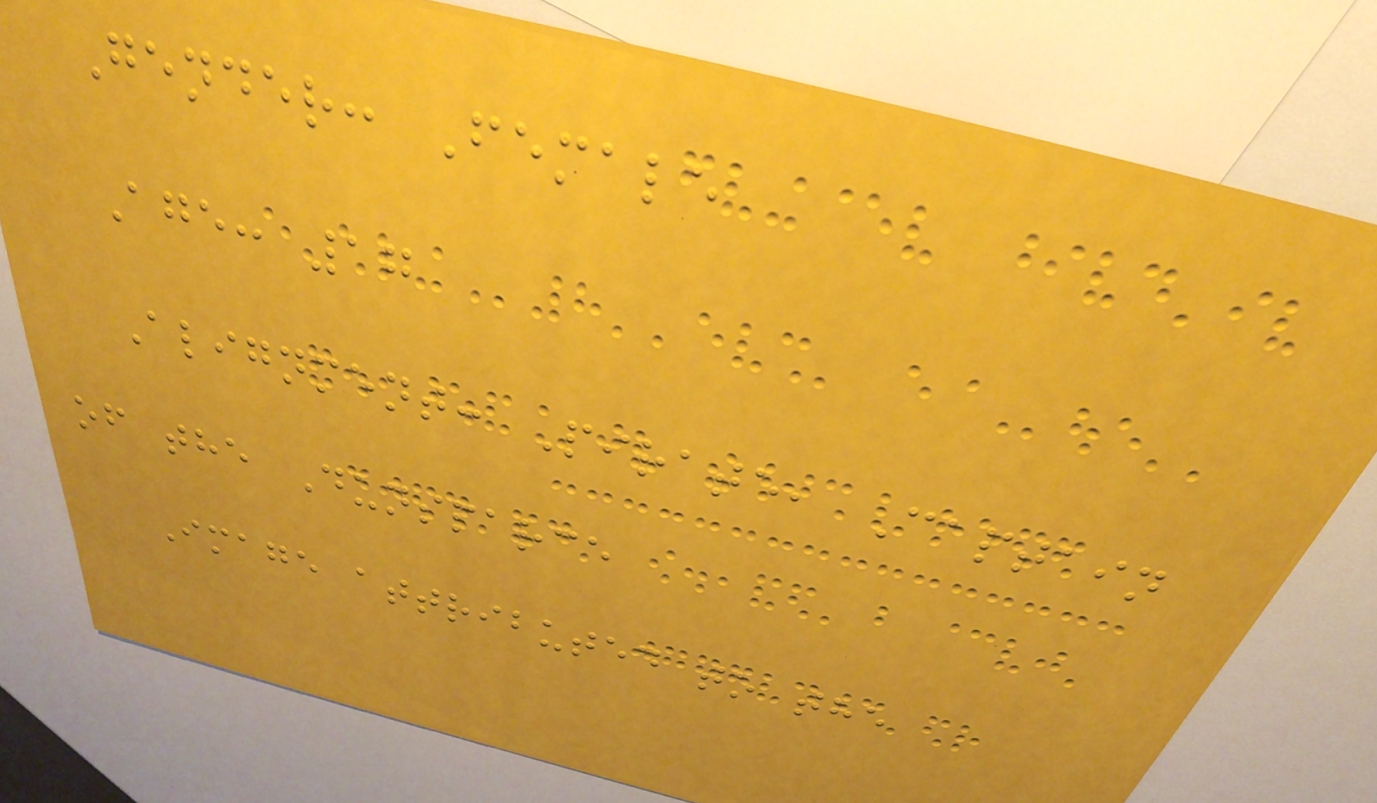Gender: Female
Age: 17
Alignment: Pirate, Captain
of the Dunsparce
Image attributed to the
